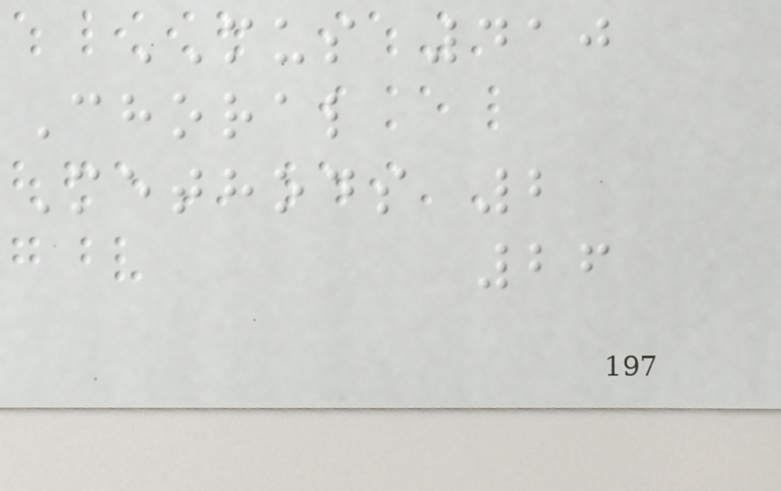MUS 410
Choral
Methods 2
26
